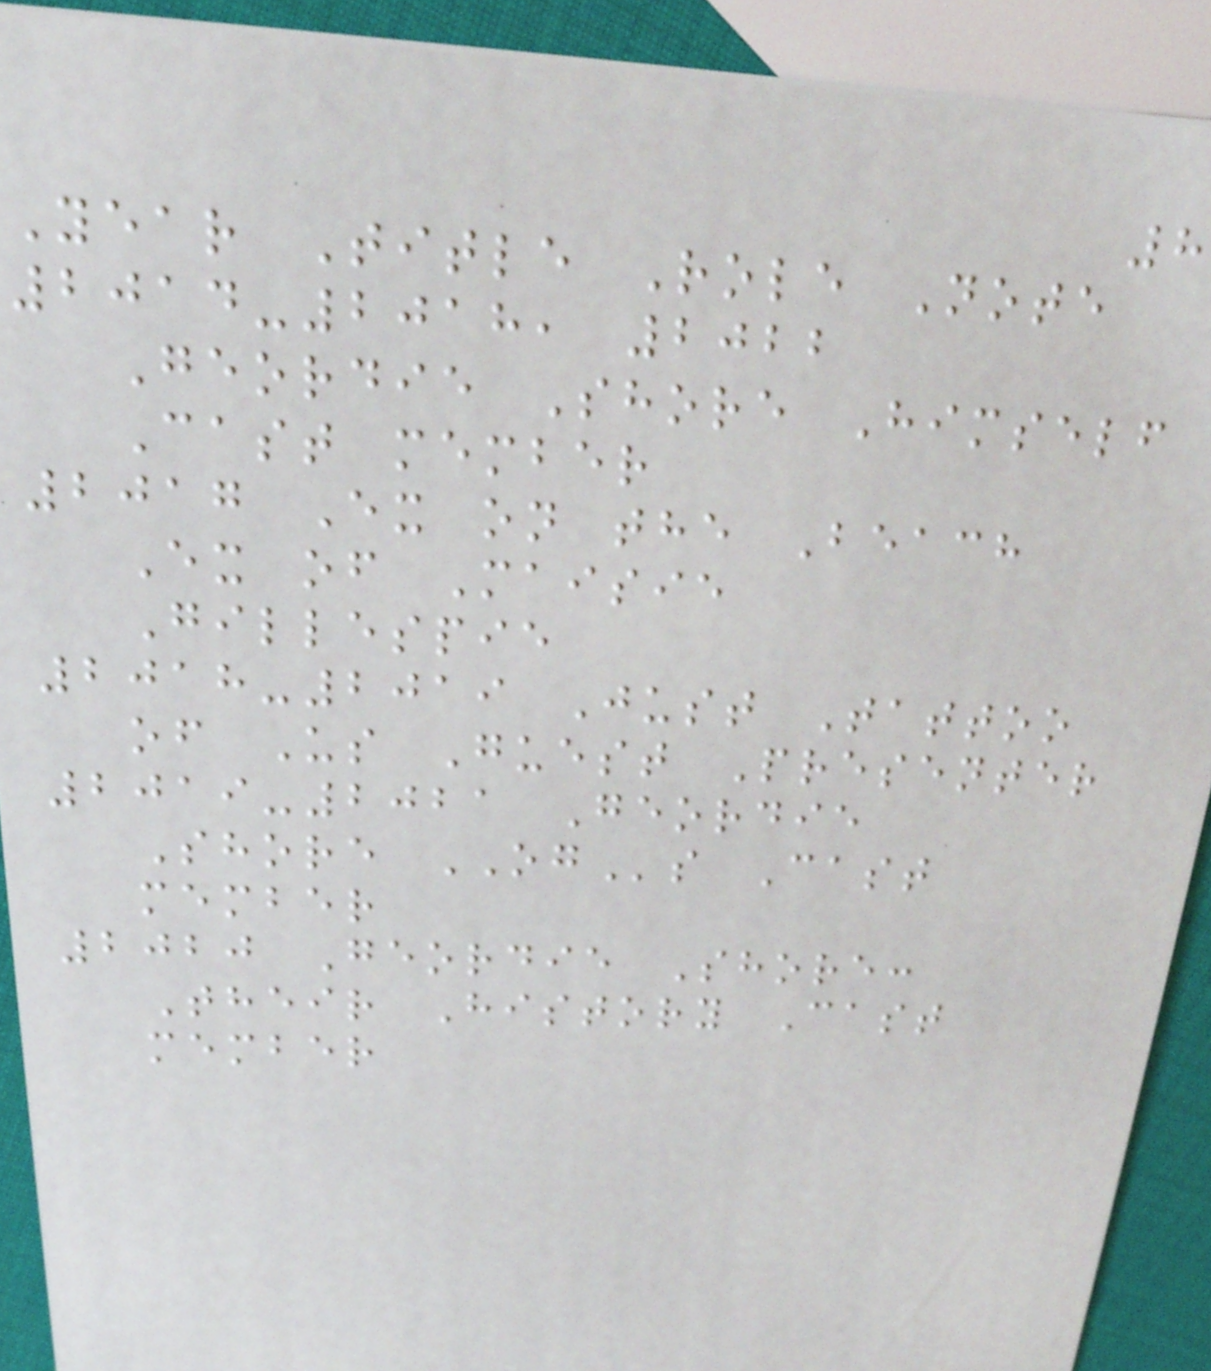8
Year Title Role Note
2014-2018, 2022
Geordie Shore Himself
Cast member
2017 Ex on the Beach
Ex of Maisie
Gillespie
2018-2019 Just Tattoo
of Us Guest Presenter
2019-2021 Geordie
Shore OGs Cast
member
2020 Geordie Shore:
Their History Cast
member
